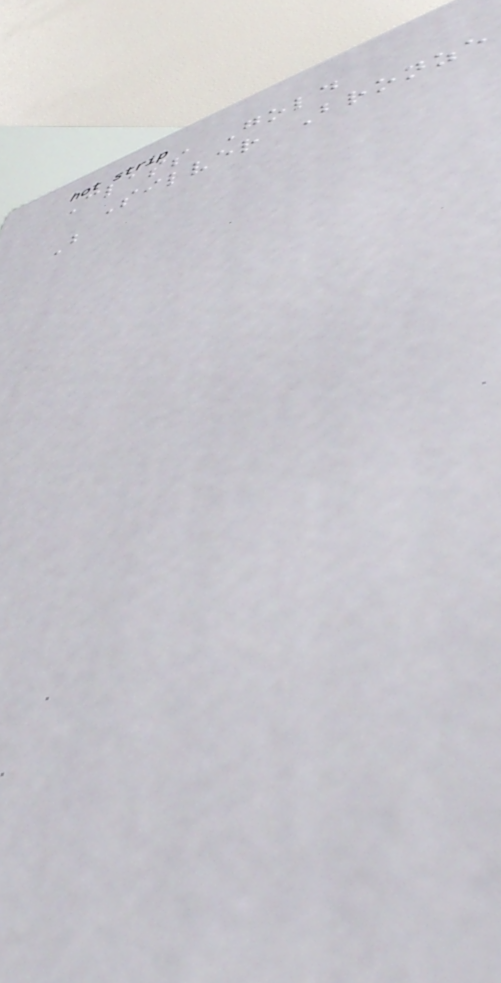Class Gold
Silver Bronze
B
